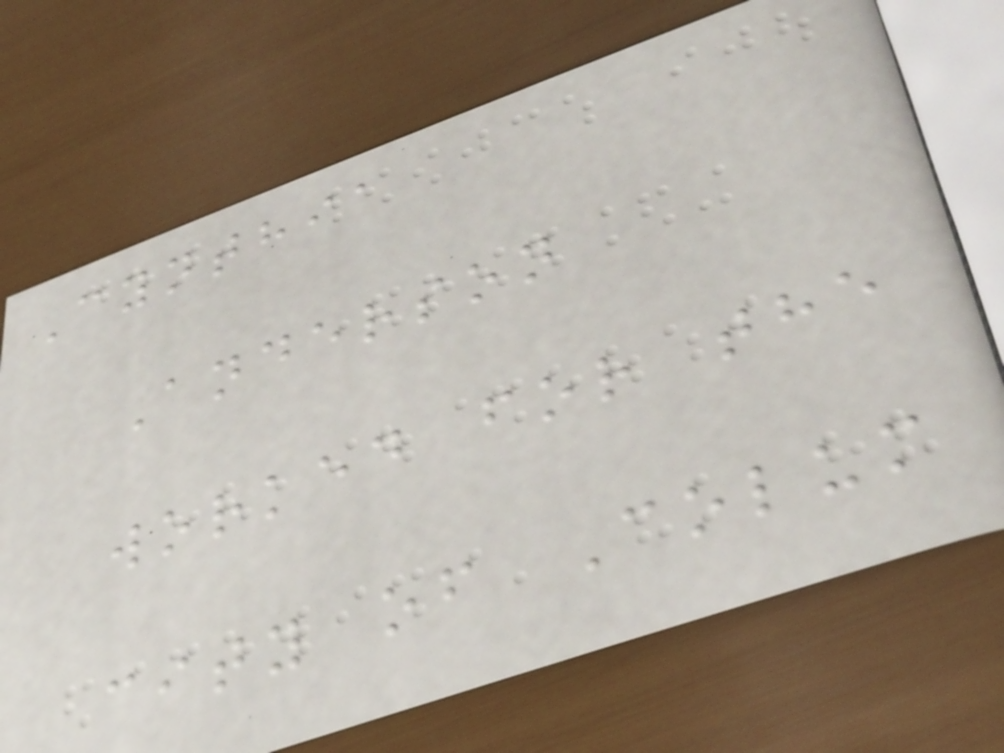Cynthia
Anderson
worked for the
city of Colum
